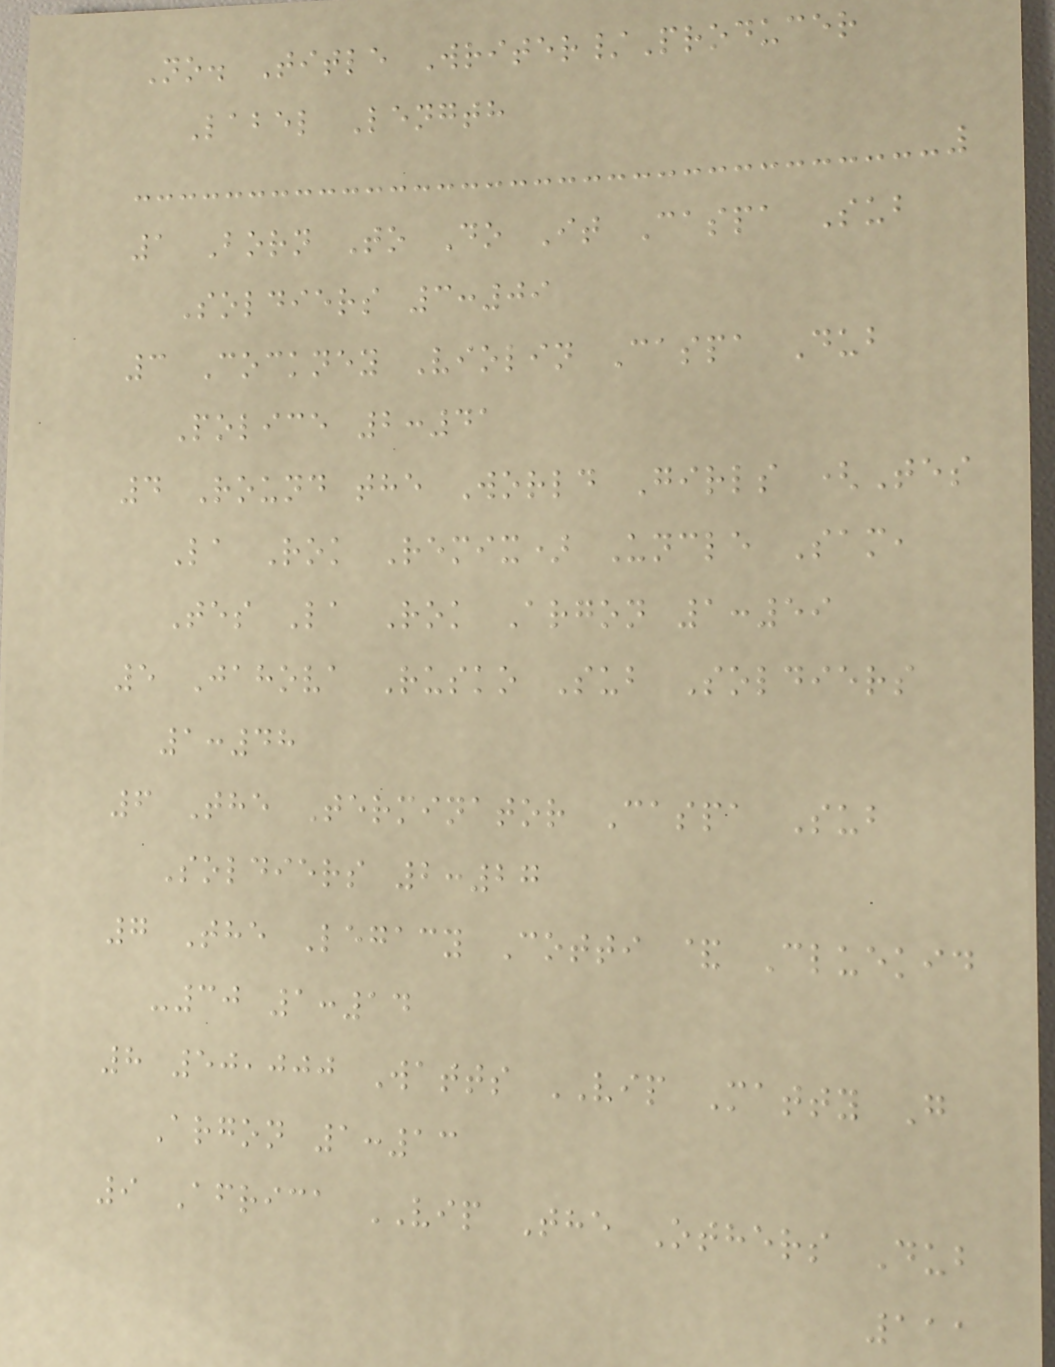No. Title Writer/Producer
Label Length
1 Born To Do It Caspa Sub
Soldiers 3:09
3 Cockney Violin Caspa Dub
Police 2:41
4 Round the World Girls (Tes
La Rok Remix) Uncle Sam,
Tes La Rok Argon 1:59
5 Jahova Rusko Sub Soldiers
1:48
6 The Terminator Caspa Sub
Soldiers 2:27
7 The Legacy Cotti & Cluekid
-30 1:14
8 50,000 Watts VIP Matty G
Argon 1:13
9 Africa VIP The Others Dub
111
